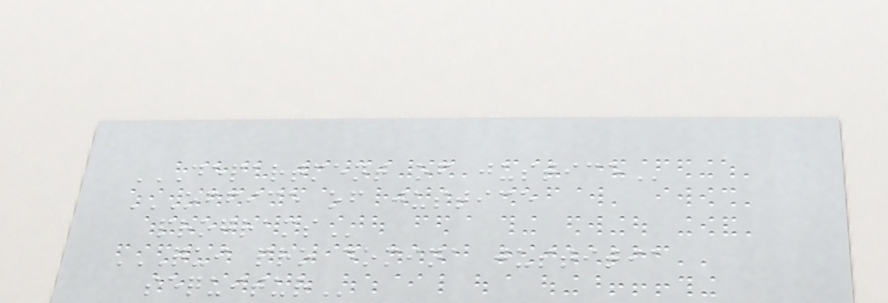DEPARTMENT OF JUSTICE
OFFICE OF JUSTICE
PROGRAMS
QUI PRO DOMINA JUSTITIA
SEQUITUR
